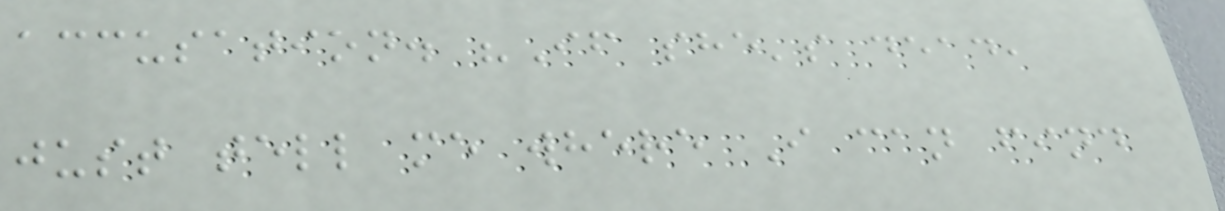accusation. "If she's dead,
just tell me where I can find
